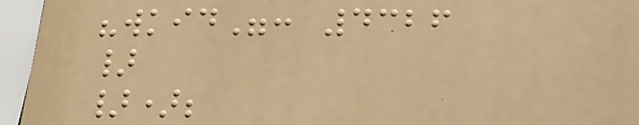"wkid": 4326
}
});
